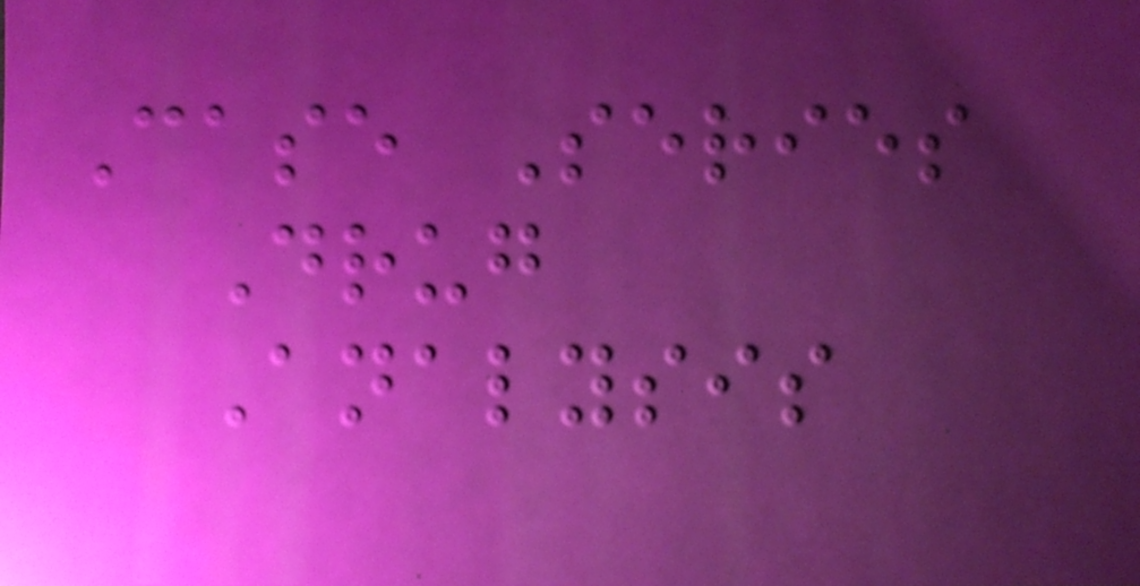Case Series
Drug
Analysis
